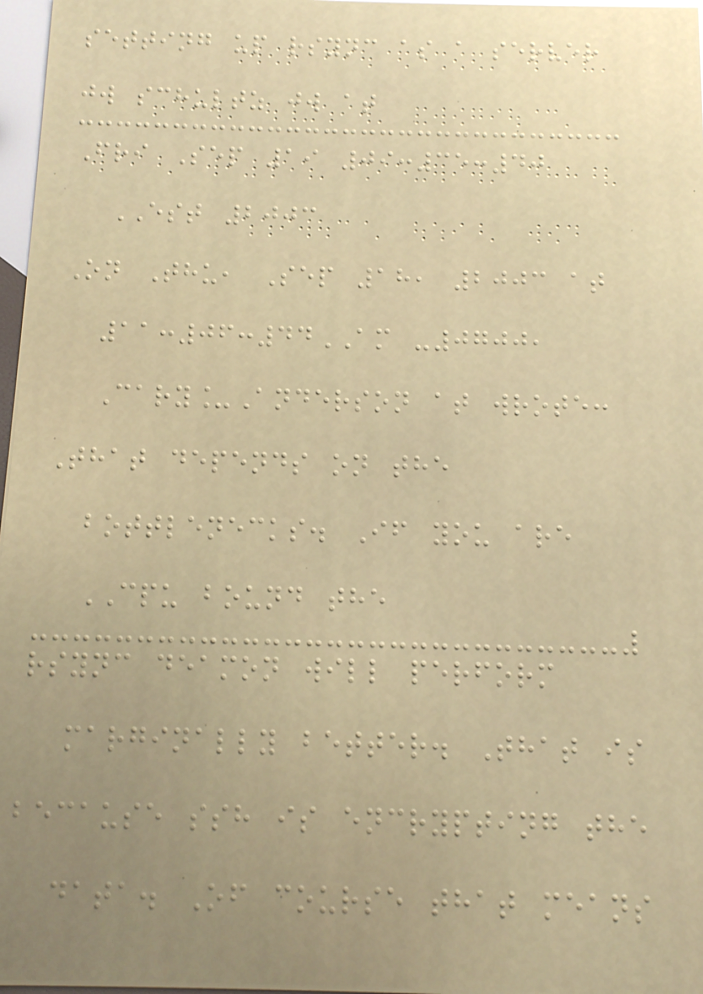setting up rsync as a server
jw schultz jw at
Fri Sep 19 09:35:40
EST 2003
On Thu, Sep 18, 2003 at
11:06:44AM -0700,
Cary_Anderson at wrote:
That depends on the
bottlenecks. If you are
CPU bound the
rsync deamon will perform
marginally better. That is
because ssh is encrypting the
data. Of course that means
